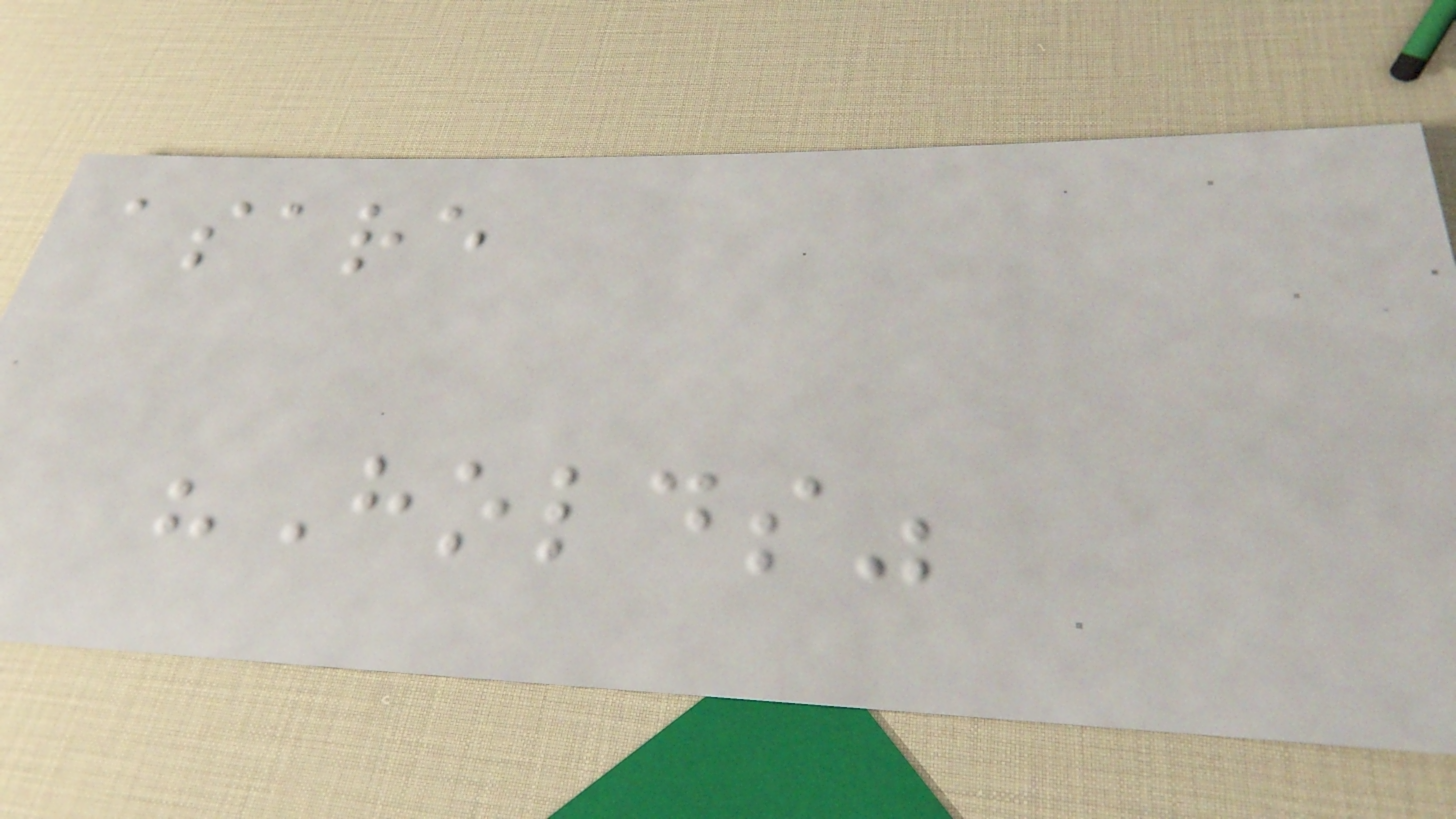asare
"Holds"
